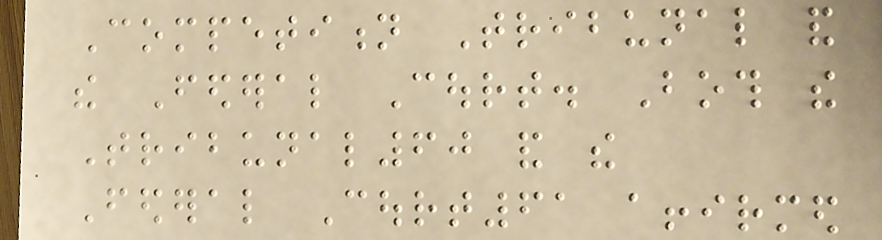Competition Tribunal and
the Federal Court. Both the
Tribunal60 and the
Federal Court61 affirmed
